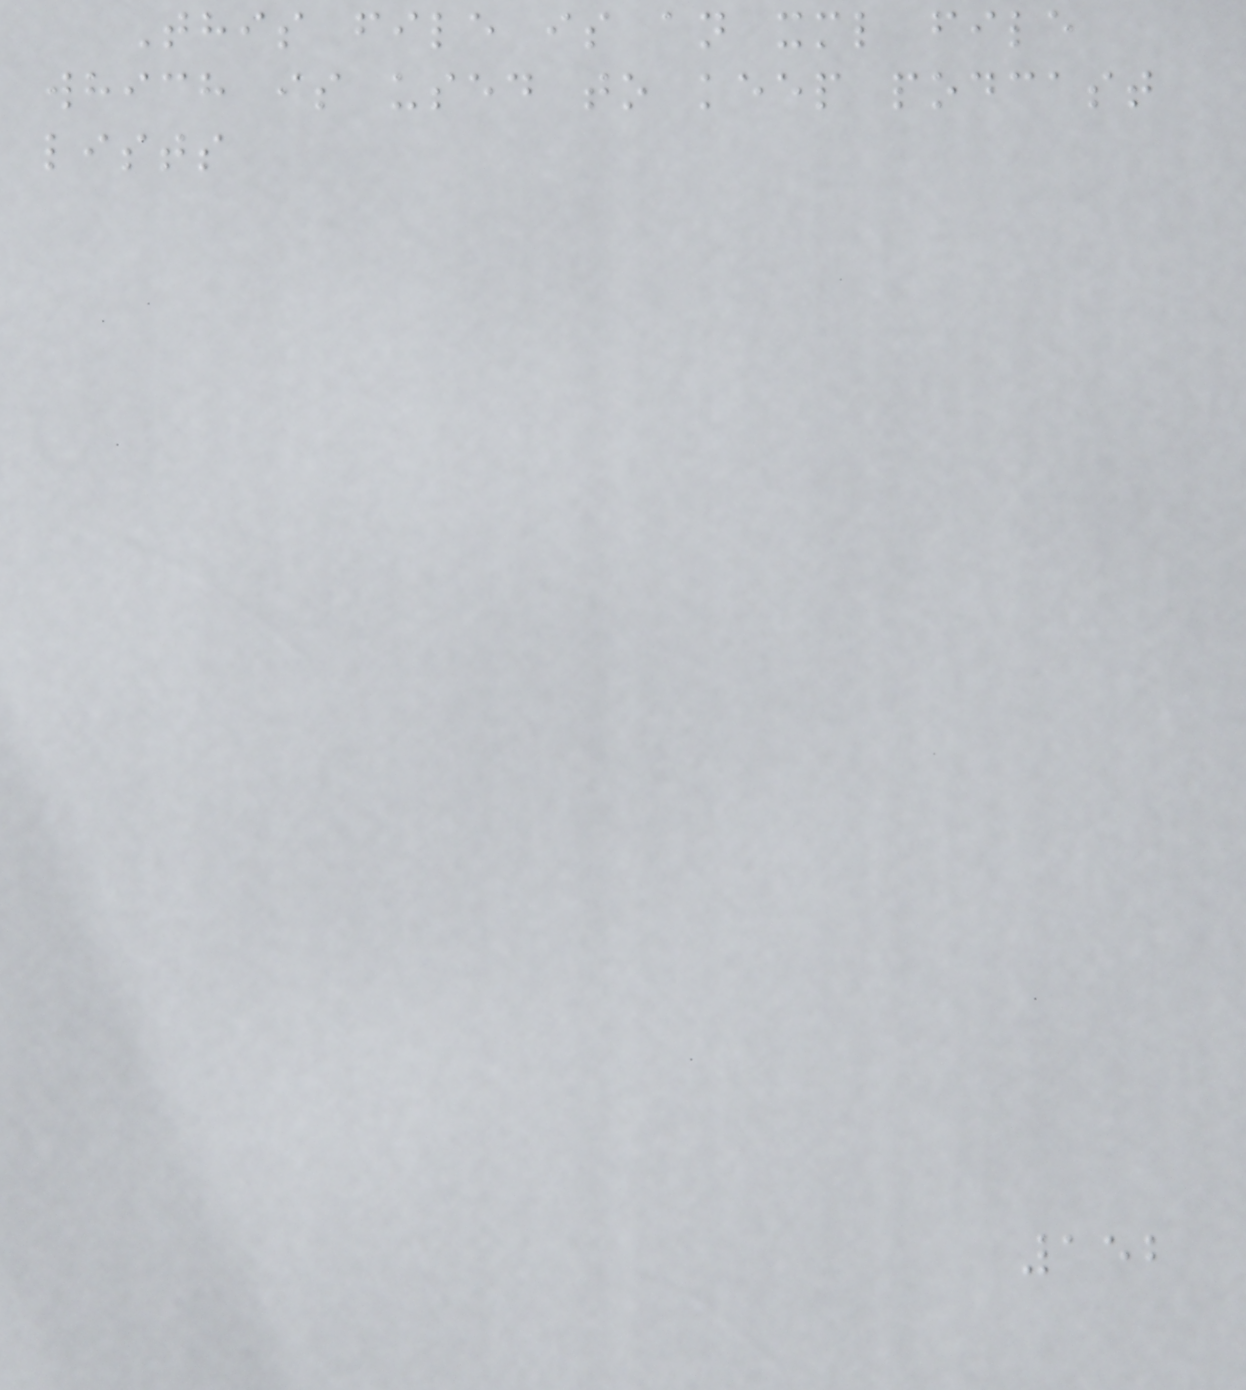This file is an xml file
which is used to keep podcast
lists
152
